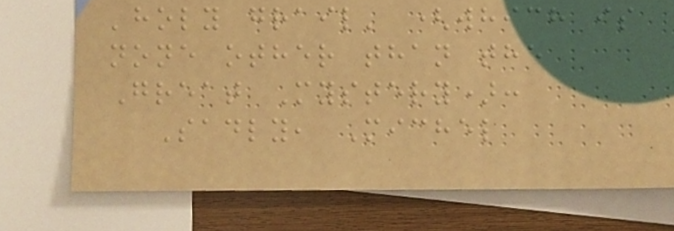'holy grail' (which is
none other than the
Great Mystery):
Sadly, Michel
